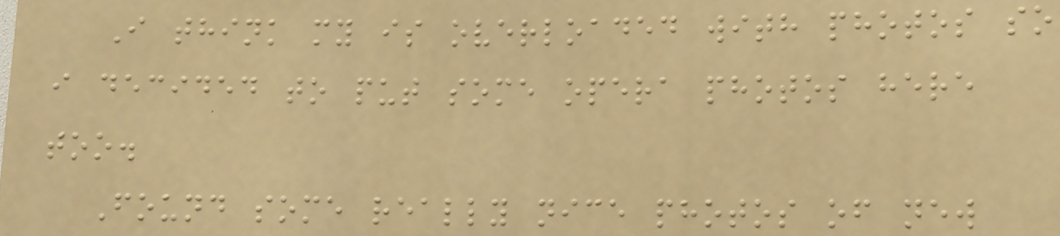I think my is overloaded with photos so
i decided to put some opera photos here
too.
Found some really nice photos of new
